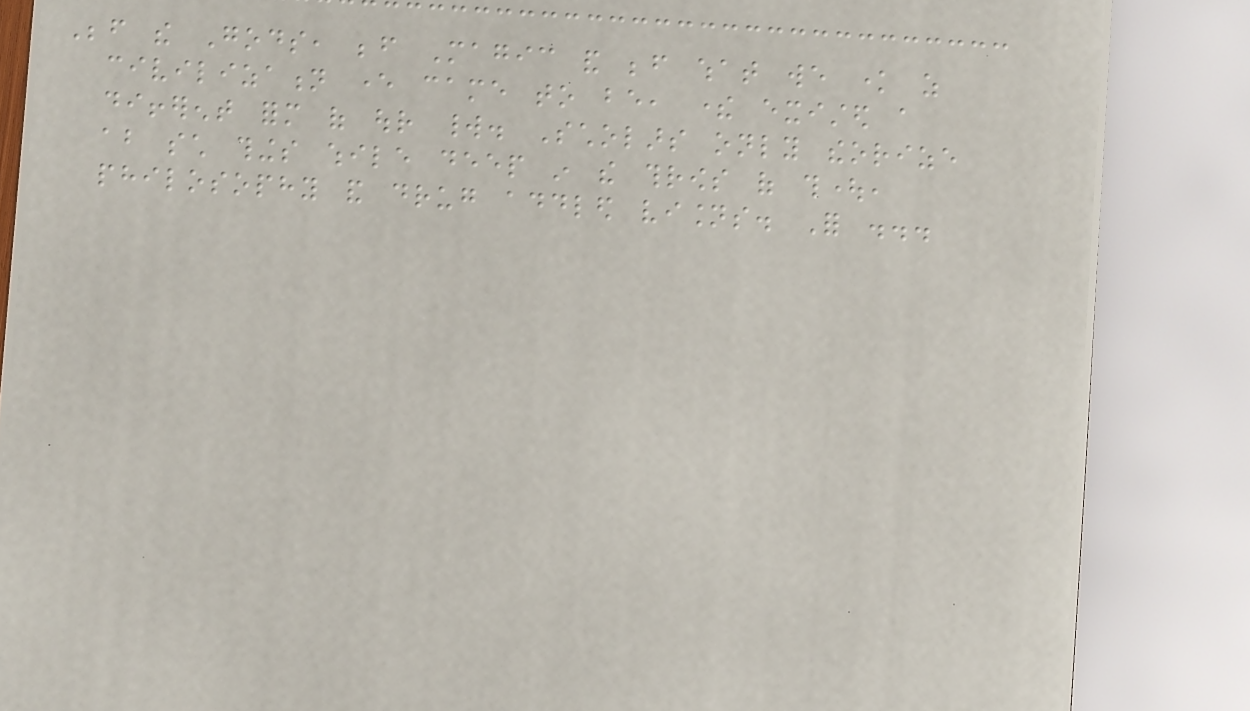Before the Gods, before Magic and before what we know as
civilization ever came to be, there existed a
different form of our world. Scholars only theorize
about such things while deep in the throws of thought,
philosophy and drug addled visions. For ...
